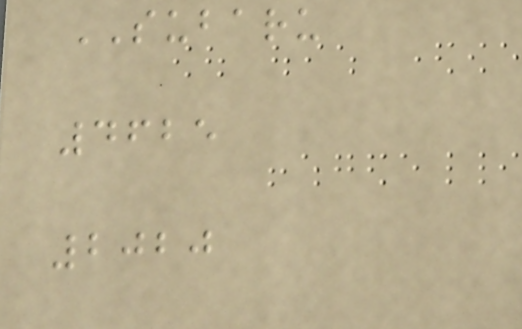SUBARU
4625
2020
